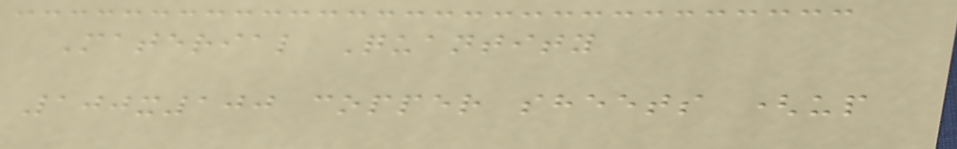Material Quantity
100x100 copper sheets (up
